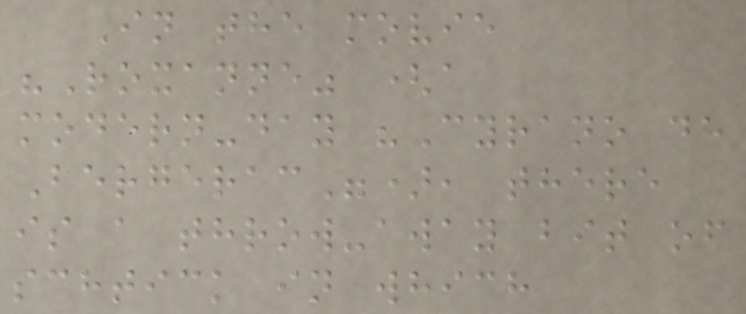In the movie
"Roxanne" (a
modern-day "Cyrano de
Bergerac"), there
is a throw-away bit of
schtick in which
